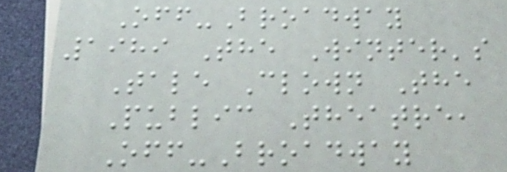Off-Broadway
1989 The Winter's
Tale Clown The
Public Theatre,
Off-Broadway
